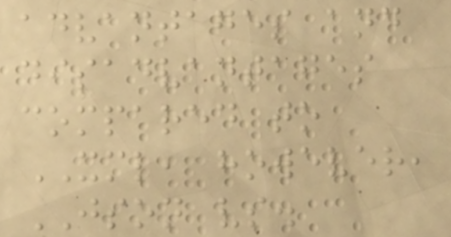advantages and
disadvantages
compared to
XML, however,
JSON vs.
